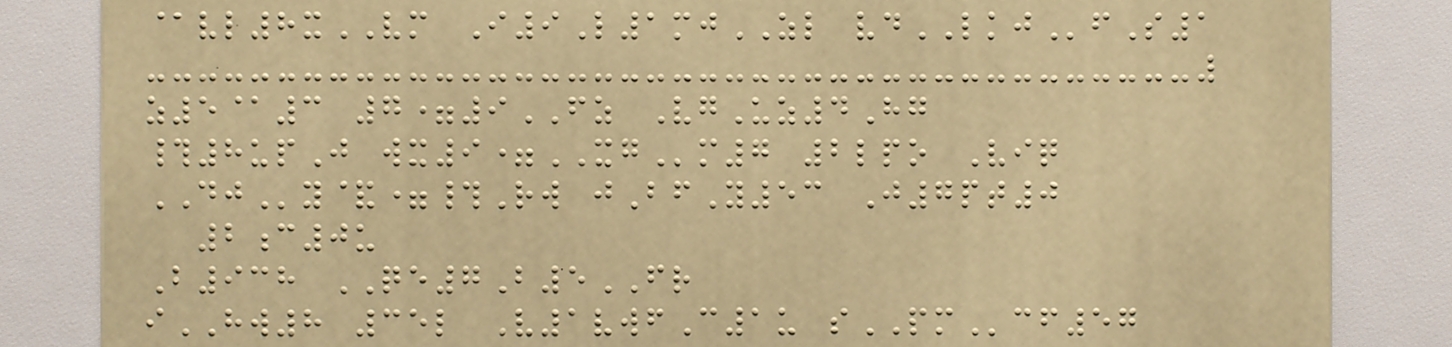@vl8xVM I9L1mjZL vdLKJfS1
z5@3 7=9FZ VgUz4Hg
#8upJ wx9=XGm7 2lpo Viq
DJy&=#Rw jBfY53 J7pt0
2c0u
B938 QE7B5FR
iHW8 35l V1vwfC1u sPMcf57
